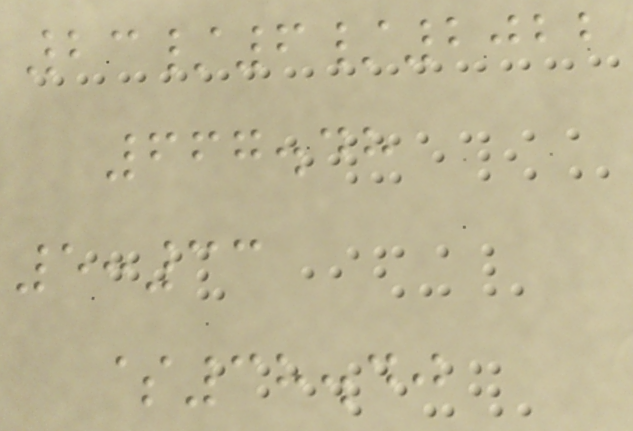23/6/2022
667.48
5:33
$38.40
